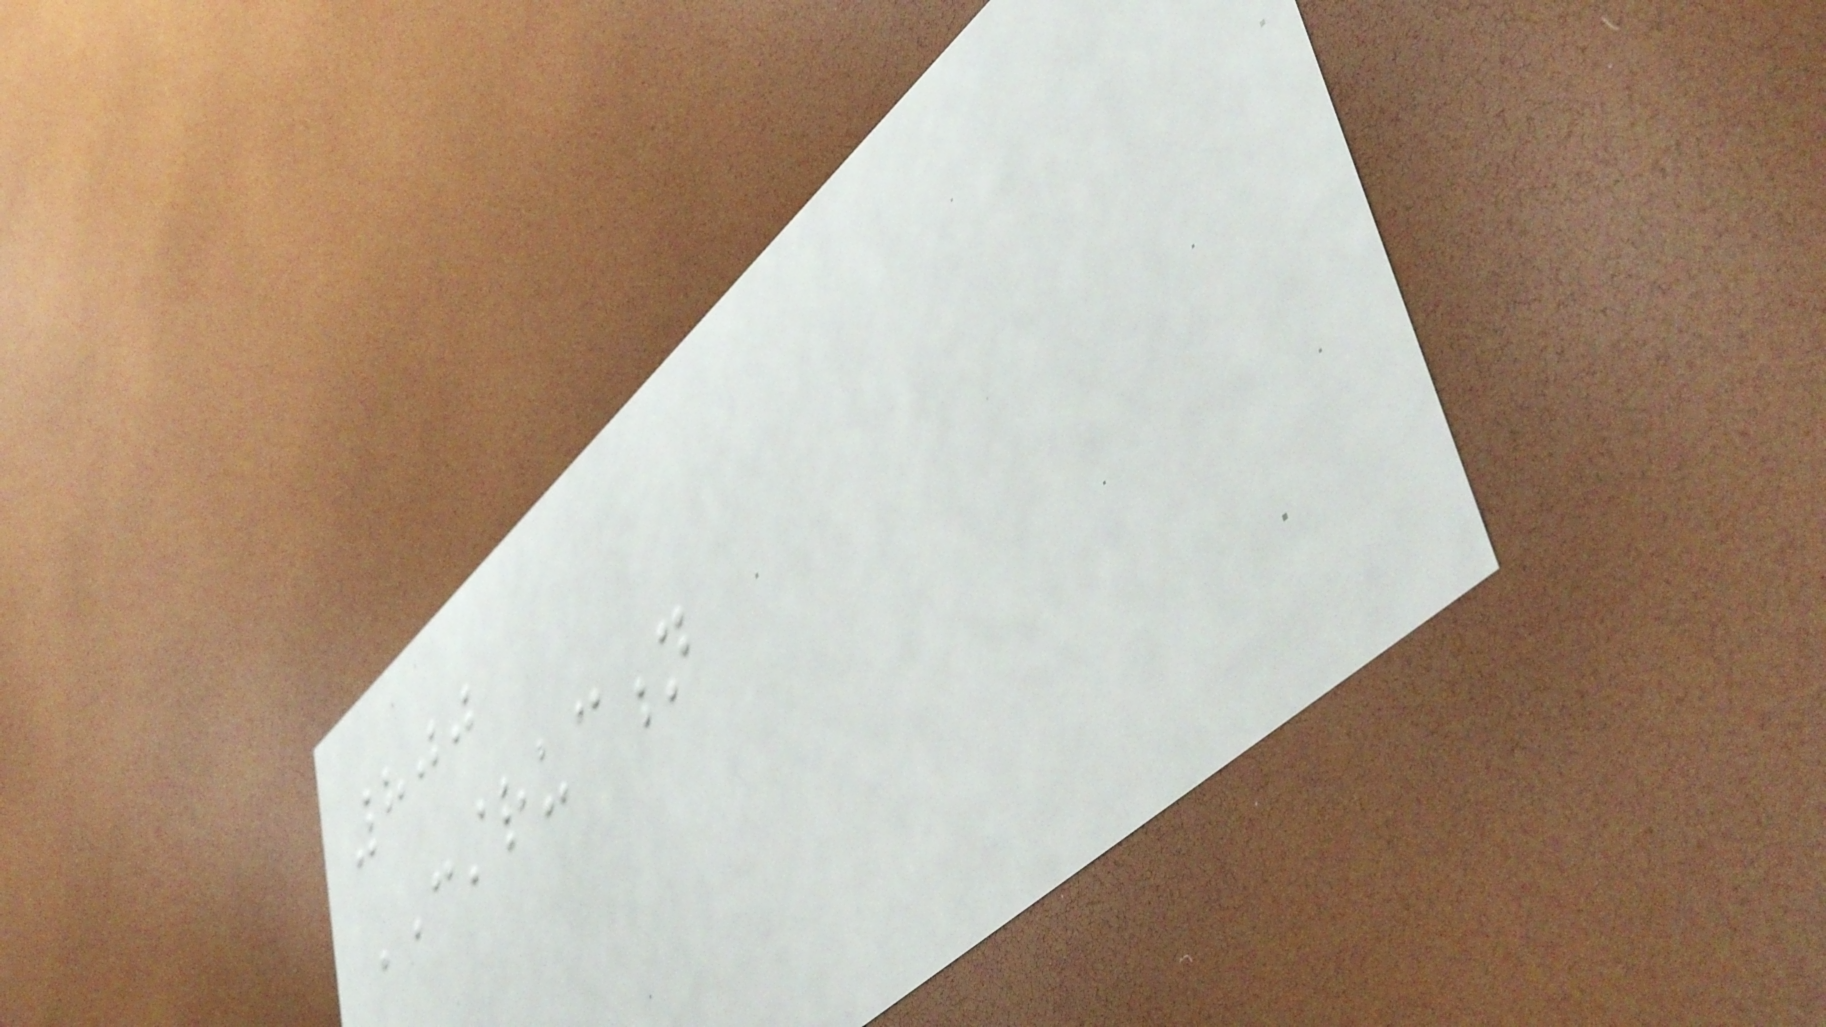800
CONSTRUCTION
